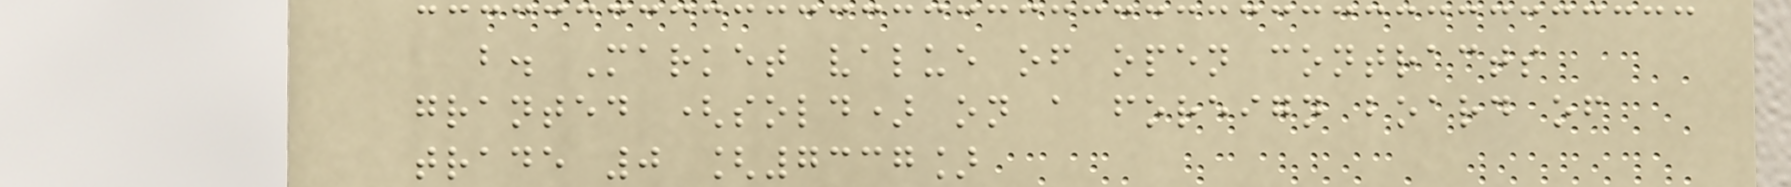b. Market value of open contracts
granted (sold) on a foreign board of
trade 0 [7337]
